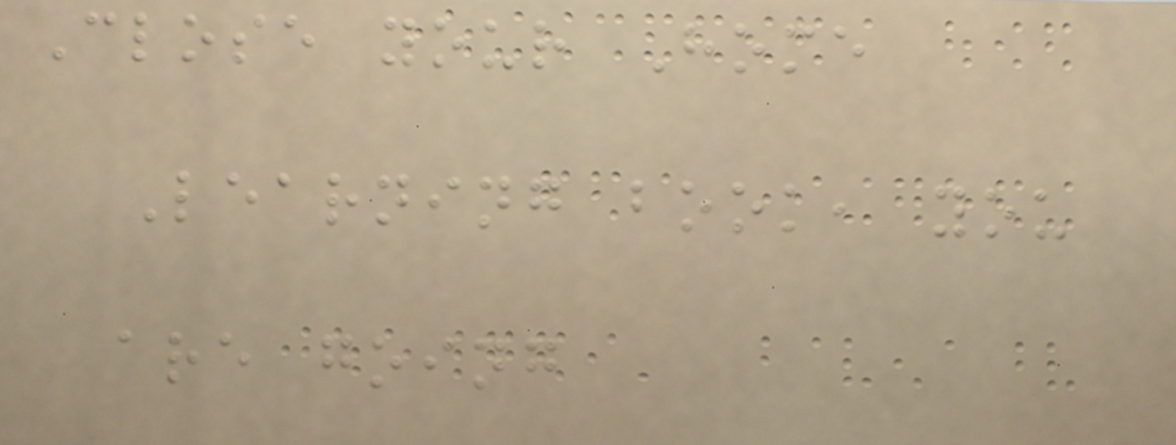Close your Home
Learning book, you
are going
